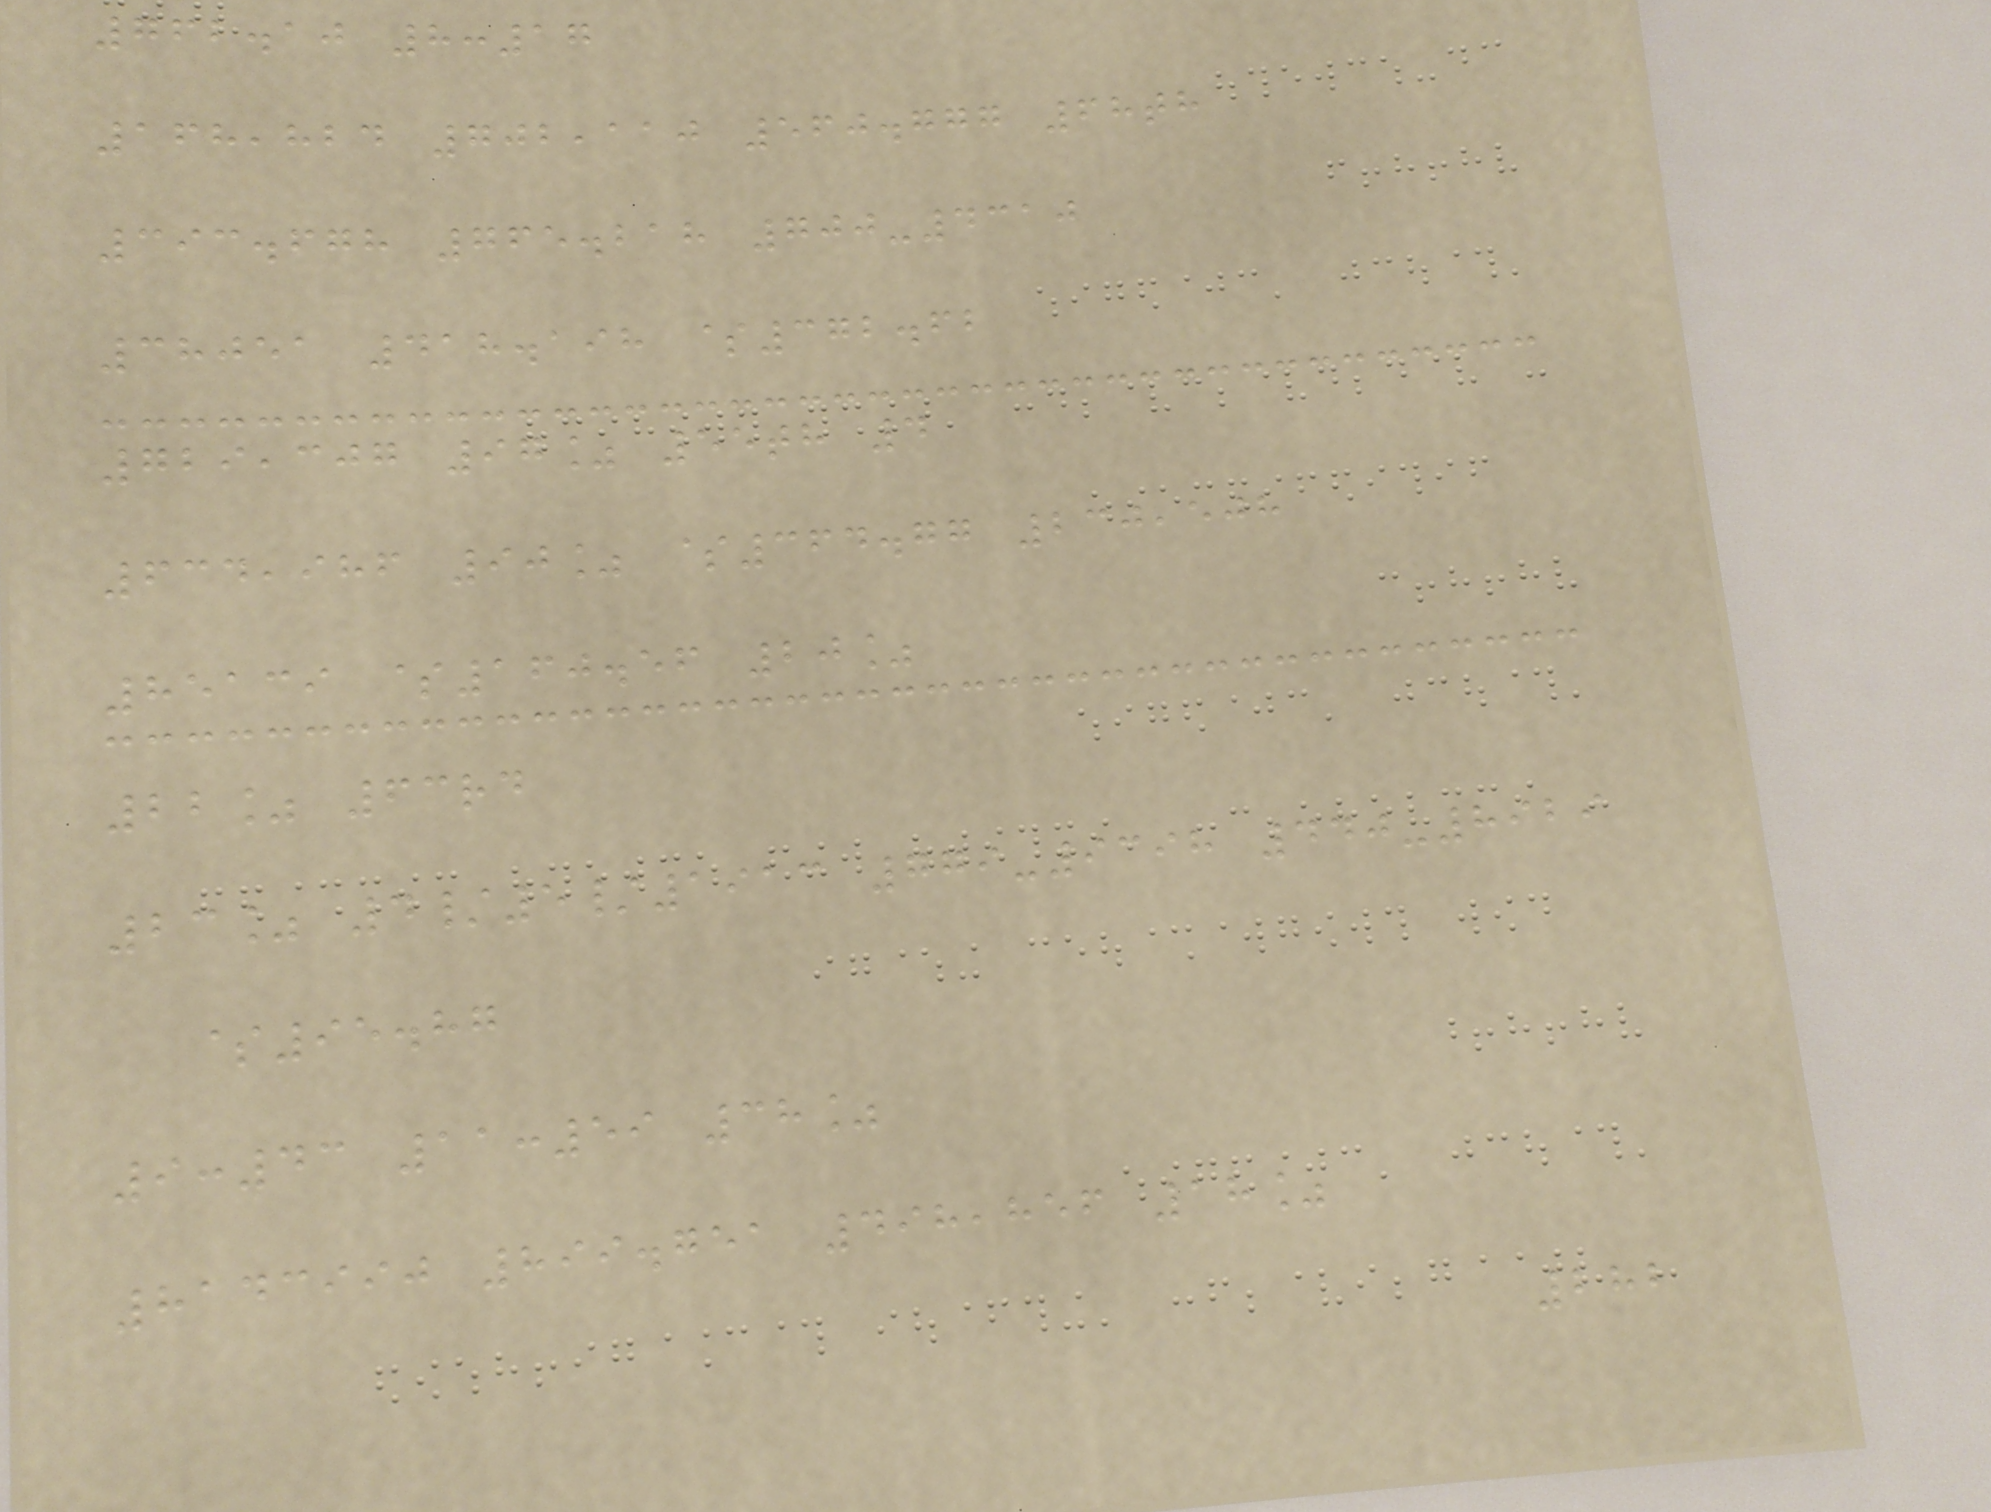762.10 8:17
168,824 702,110 560.777 68th
393.678 765.218 700-4310
38051 418.198 $372.62
729,307 97% 55th 4
634,986 90% $364.77 230,508
85139 $160.56 20%
22% 63rd
23% 4/5/1913 779-9398 440-8929
$95.87
9:43 11:59 38%
8143990 899.751 498,856 18%
282
